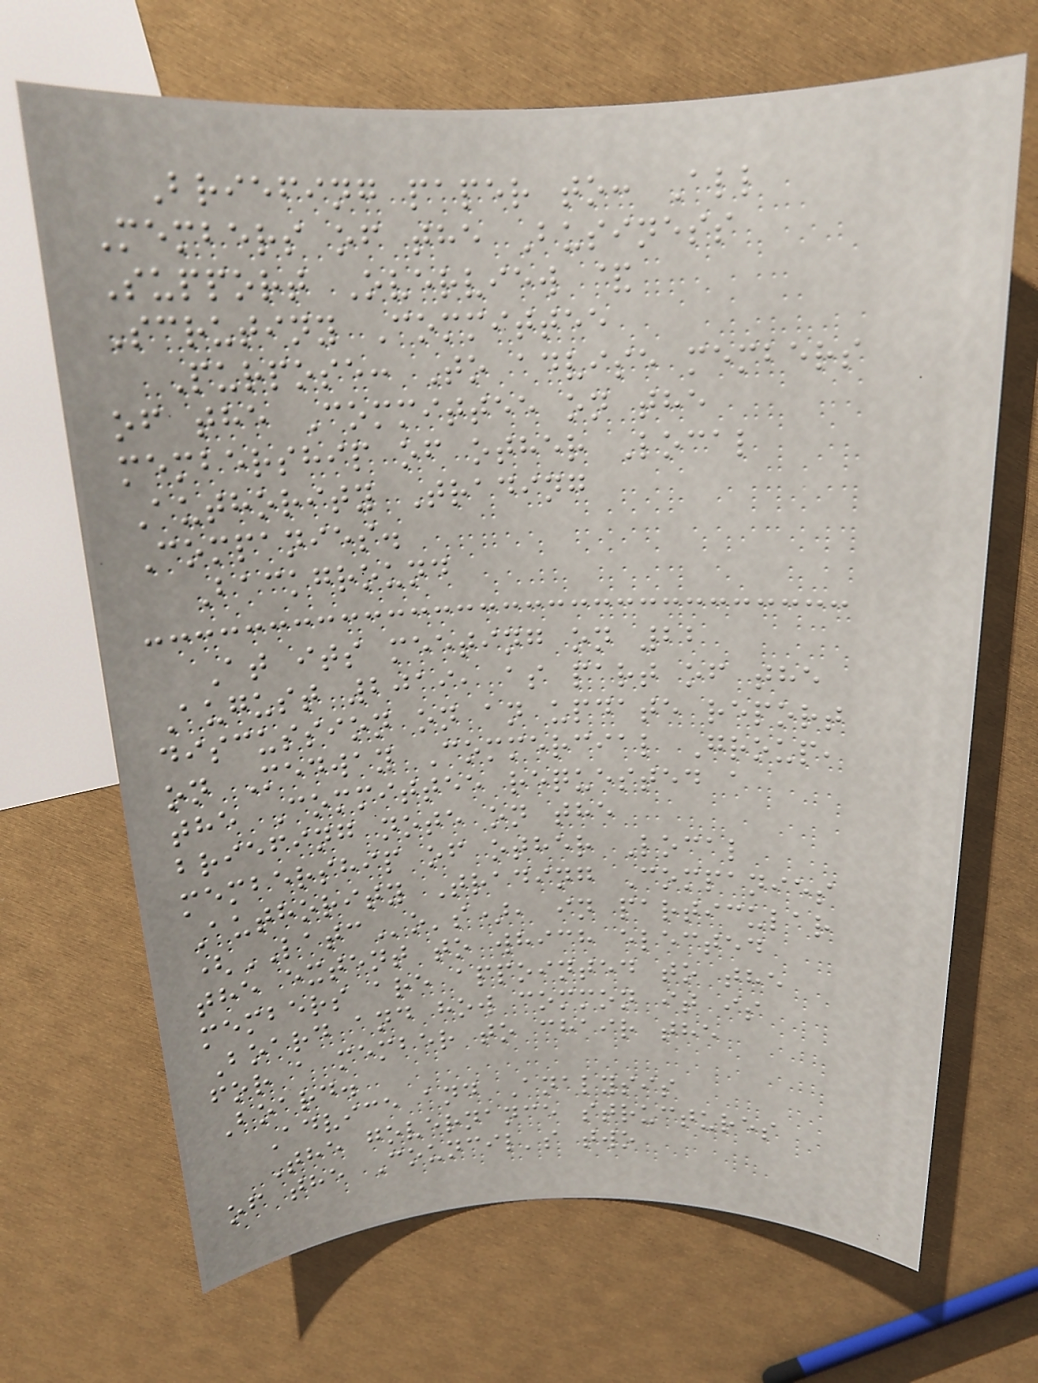Briefing paper to: All
Members of the Business
Support Overview &
Scrutiny Committee
Purpose: To advise members
of the Committee on the
membership of other Local
Authority Trading
Companies.
Background
At its meeting on 22
August 2019, as part of the
discussion on an update report
on Medway Commercial Group,
the Committee requested a
briefing note on the
membership of other Local
Authority Trading Companies
(LATCo's), in particular
the extent to which elected
members are appointed to the
Board and how common it is
for a member to chair the
Board.
Advice and Analysis
The governance structures
of the Council's two
